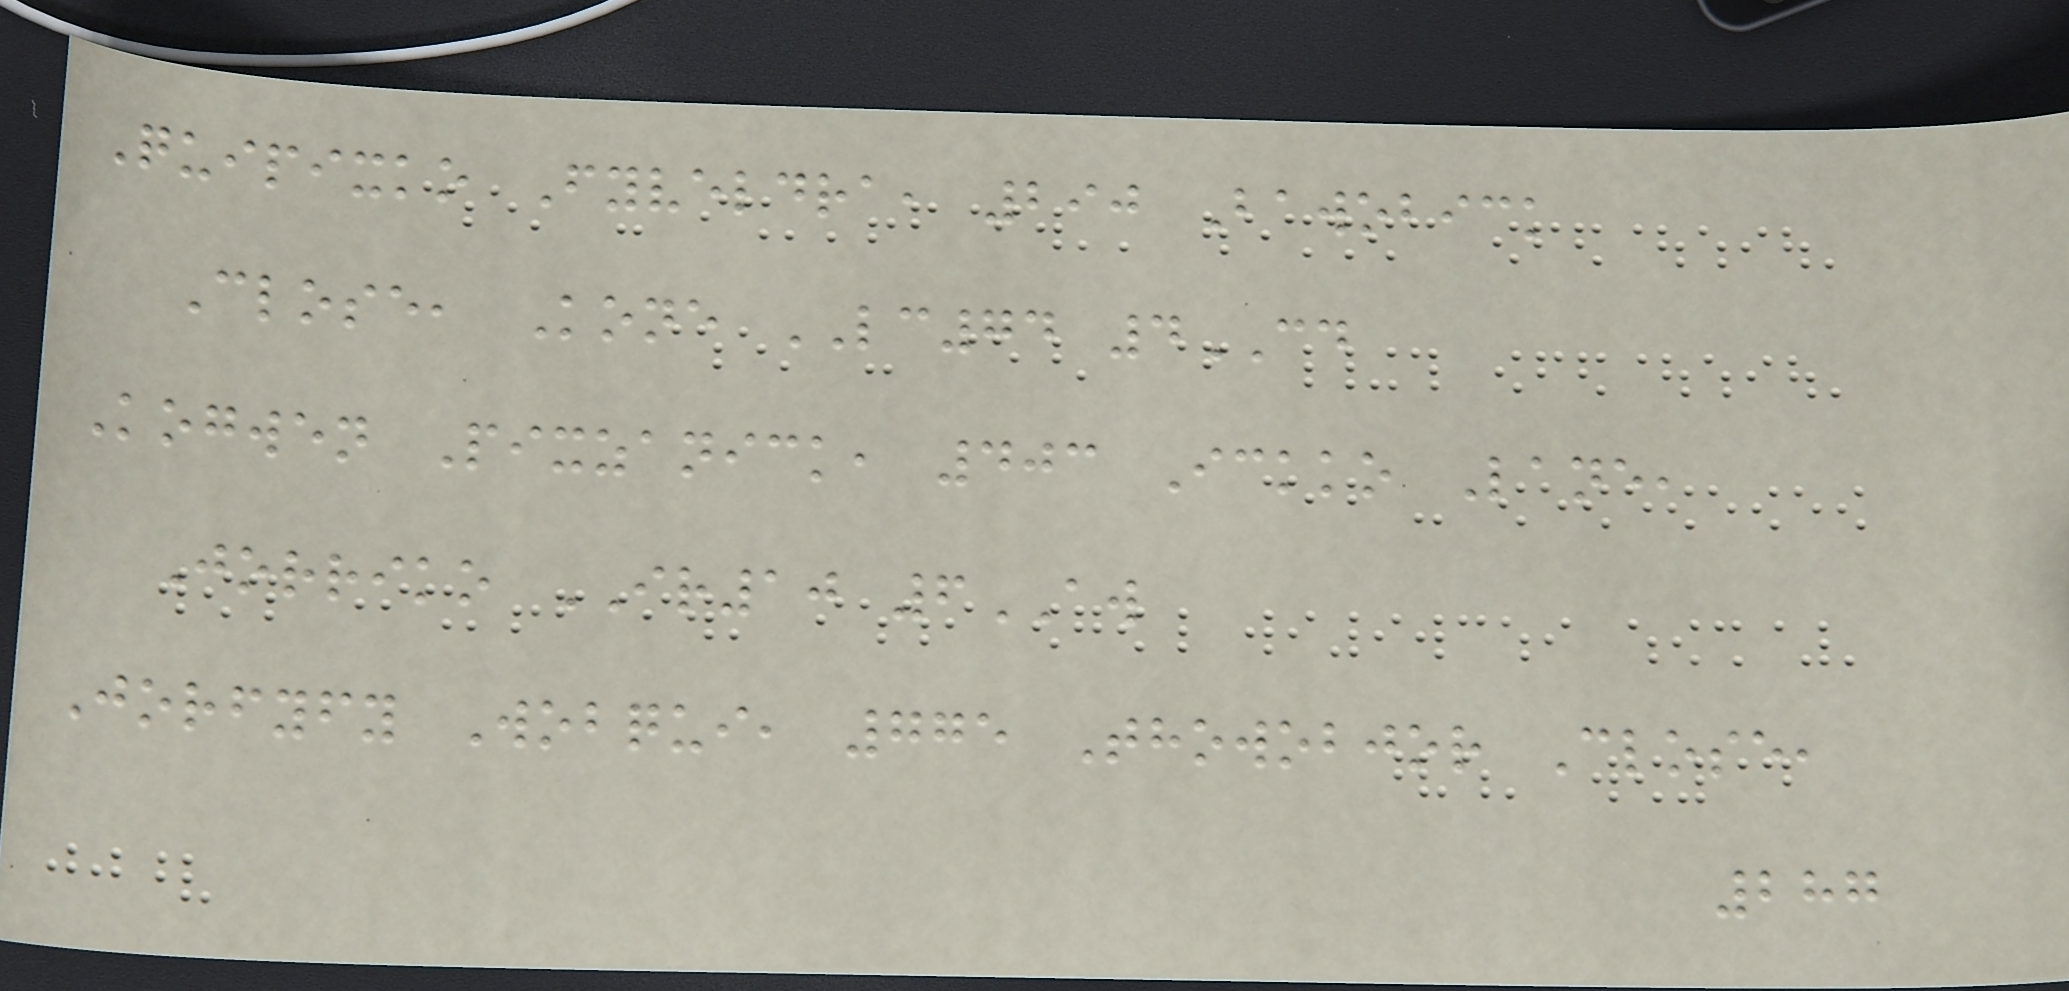Quipixko Fyveldra, 290 Bawobick
Close, Kone LC74 4CD
Kogwen Pixzanick, 403 Ickko Lane,
Jorriko IR10 6AW
Jorfyfy Wobqui, 775 Thowobjor Close,
287
